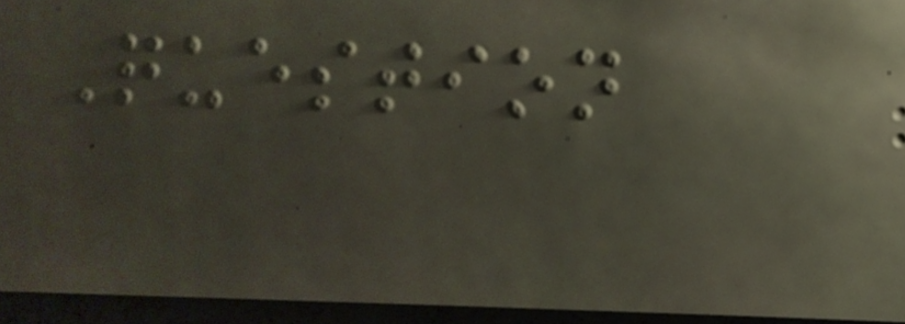Question
